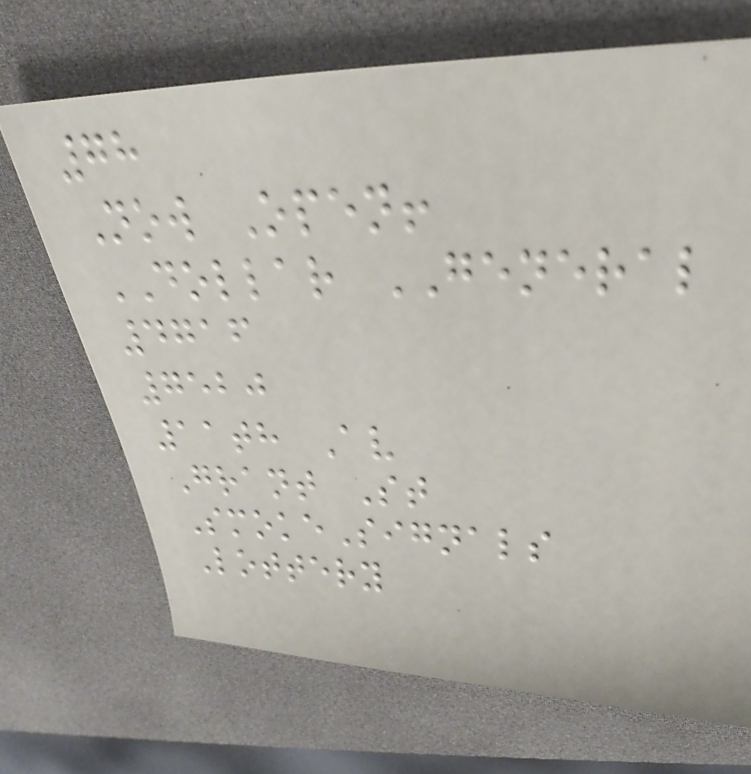78
Now Open!
DOLLAR GENERAL
4716
7520
11th Av
Grant St
SmokeSignals
Lottery
